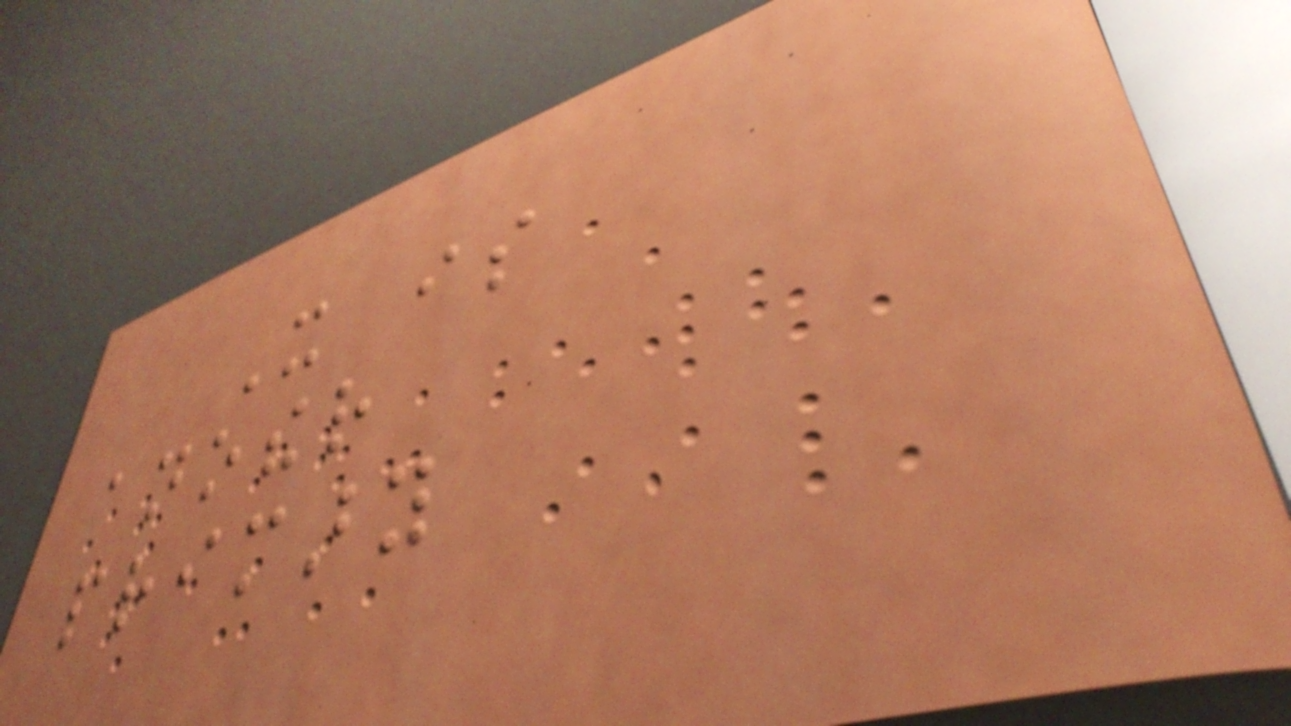It is
another
primary
